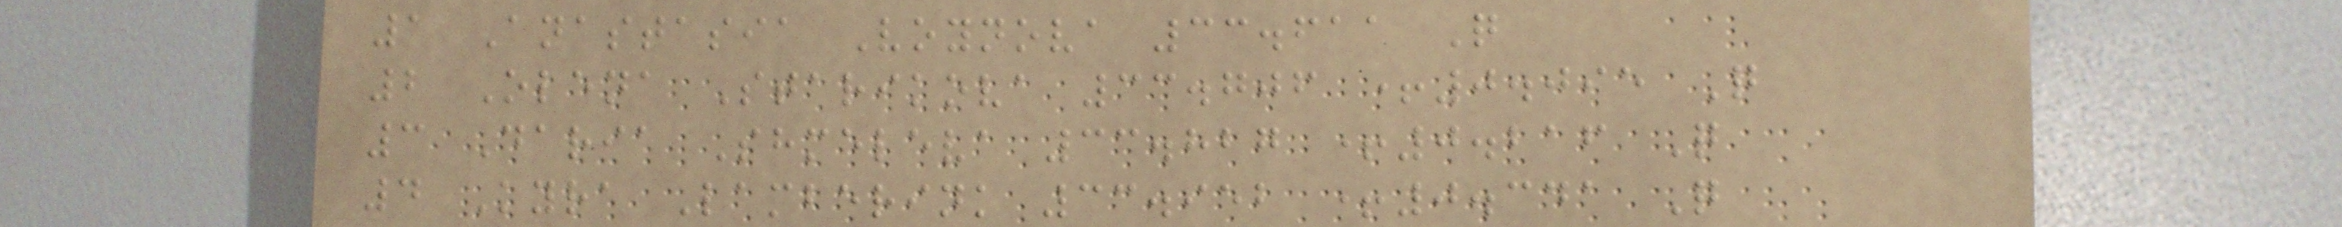1 Anastasia Voynova 33.611 Q
2 Olena Starikova 33.706 +0.095 Q
3 Daria Shmeleva 33.827 +0.216 Q
4 Kyra Lamberink 33.952 +0.341 Q
